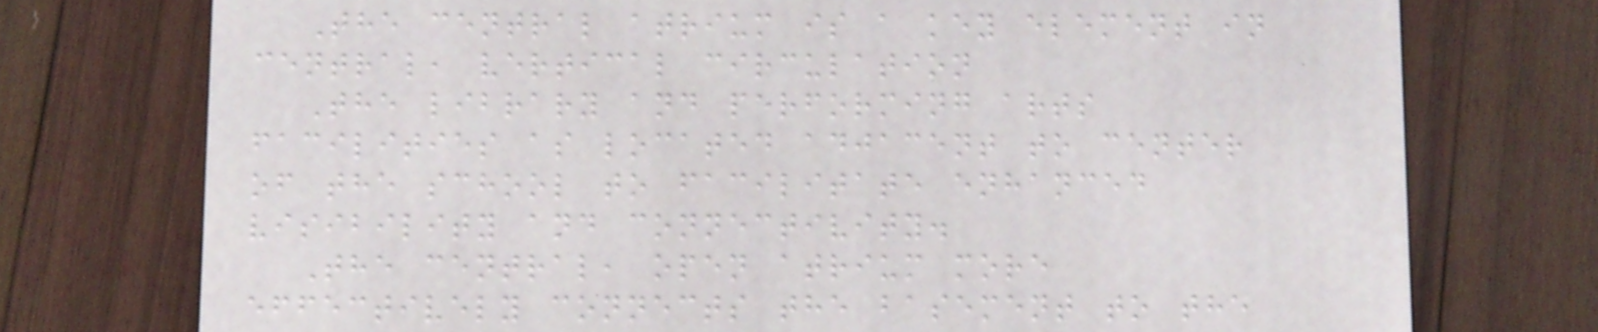The central atrium is a key element in
central, vertical circulation
The library and performing arts
facilities as located adjacent to center
of the school to facilitate enhanced
visibility and connectivity.
The central, open atrium more
effectively connects the basement to the
